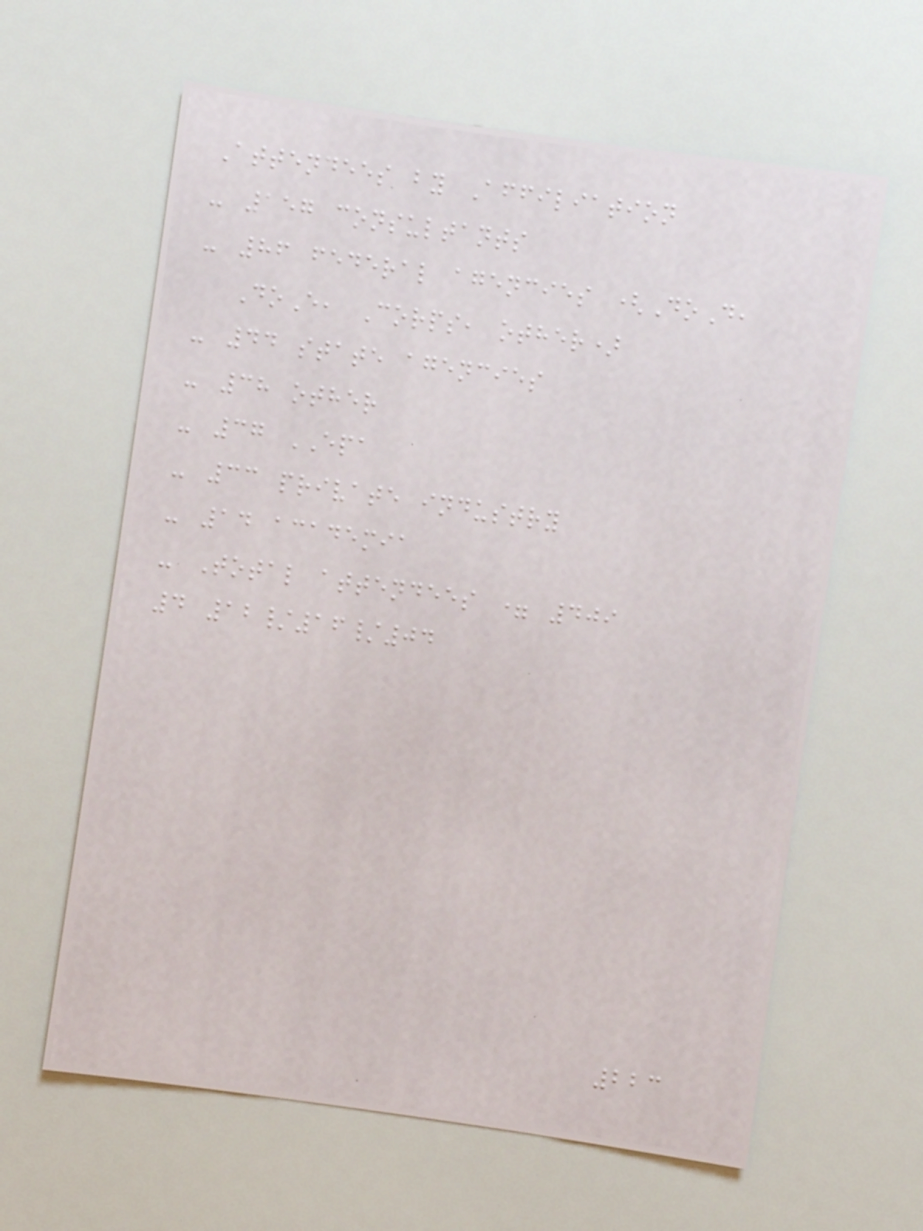Attendees by Affiliation
- 157 consultants
- 86 federal agencies (DoD,
DoE, Corps, other)
- 44 state agencies
- 38 other
- 37 EPA
- 33 private industry
- 14 academia
- Total attendees = 409
4 12/16/04
223
